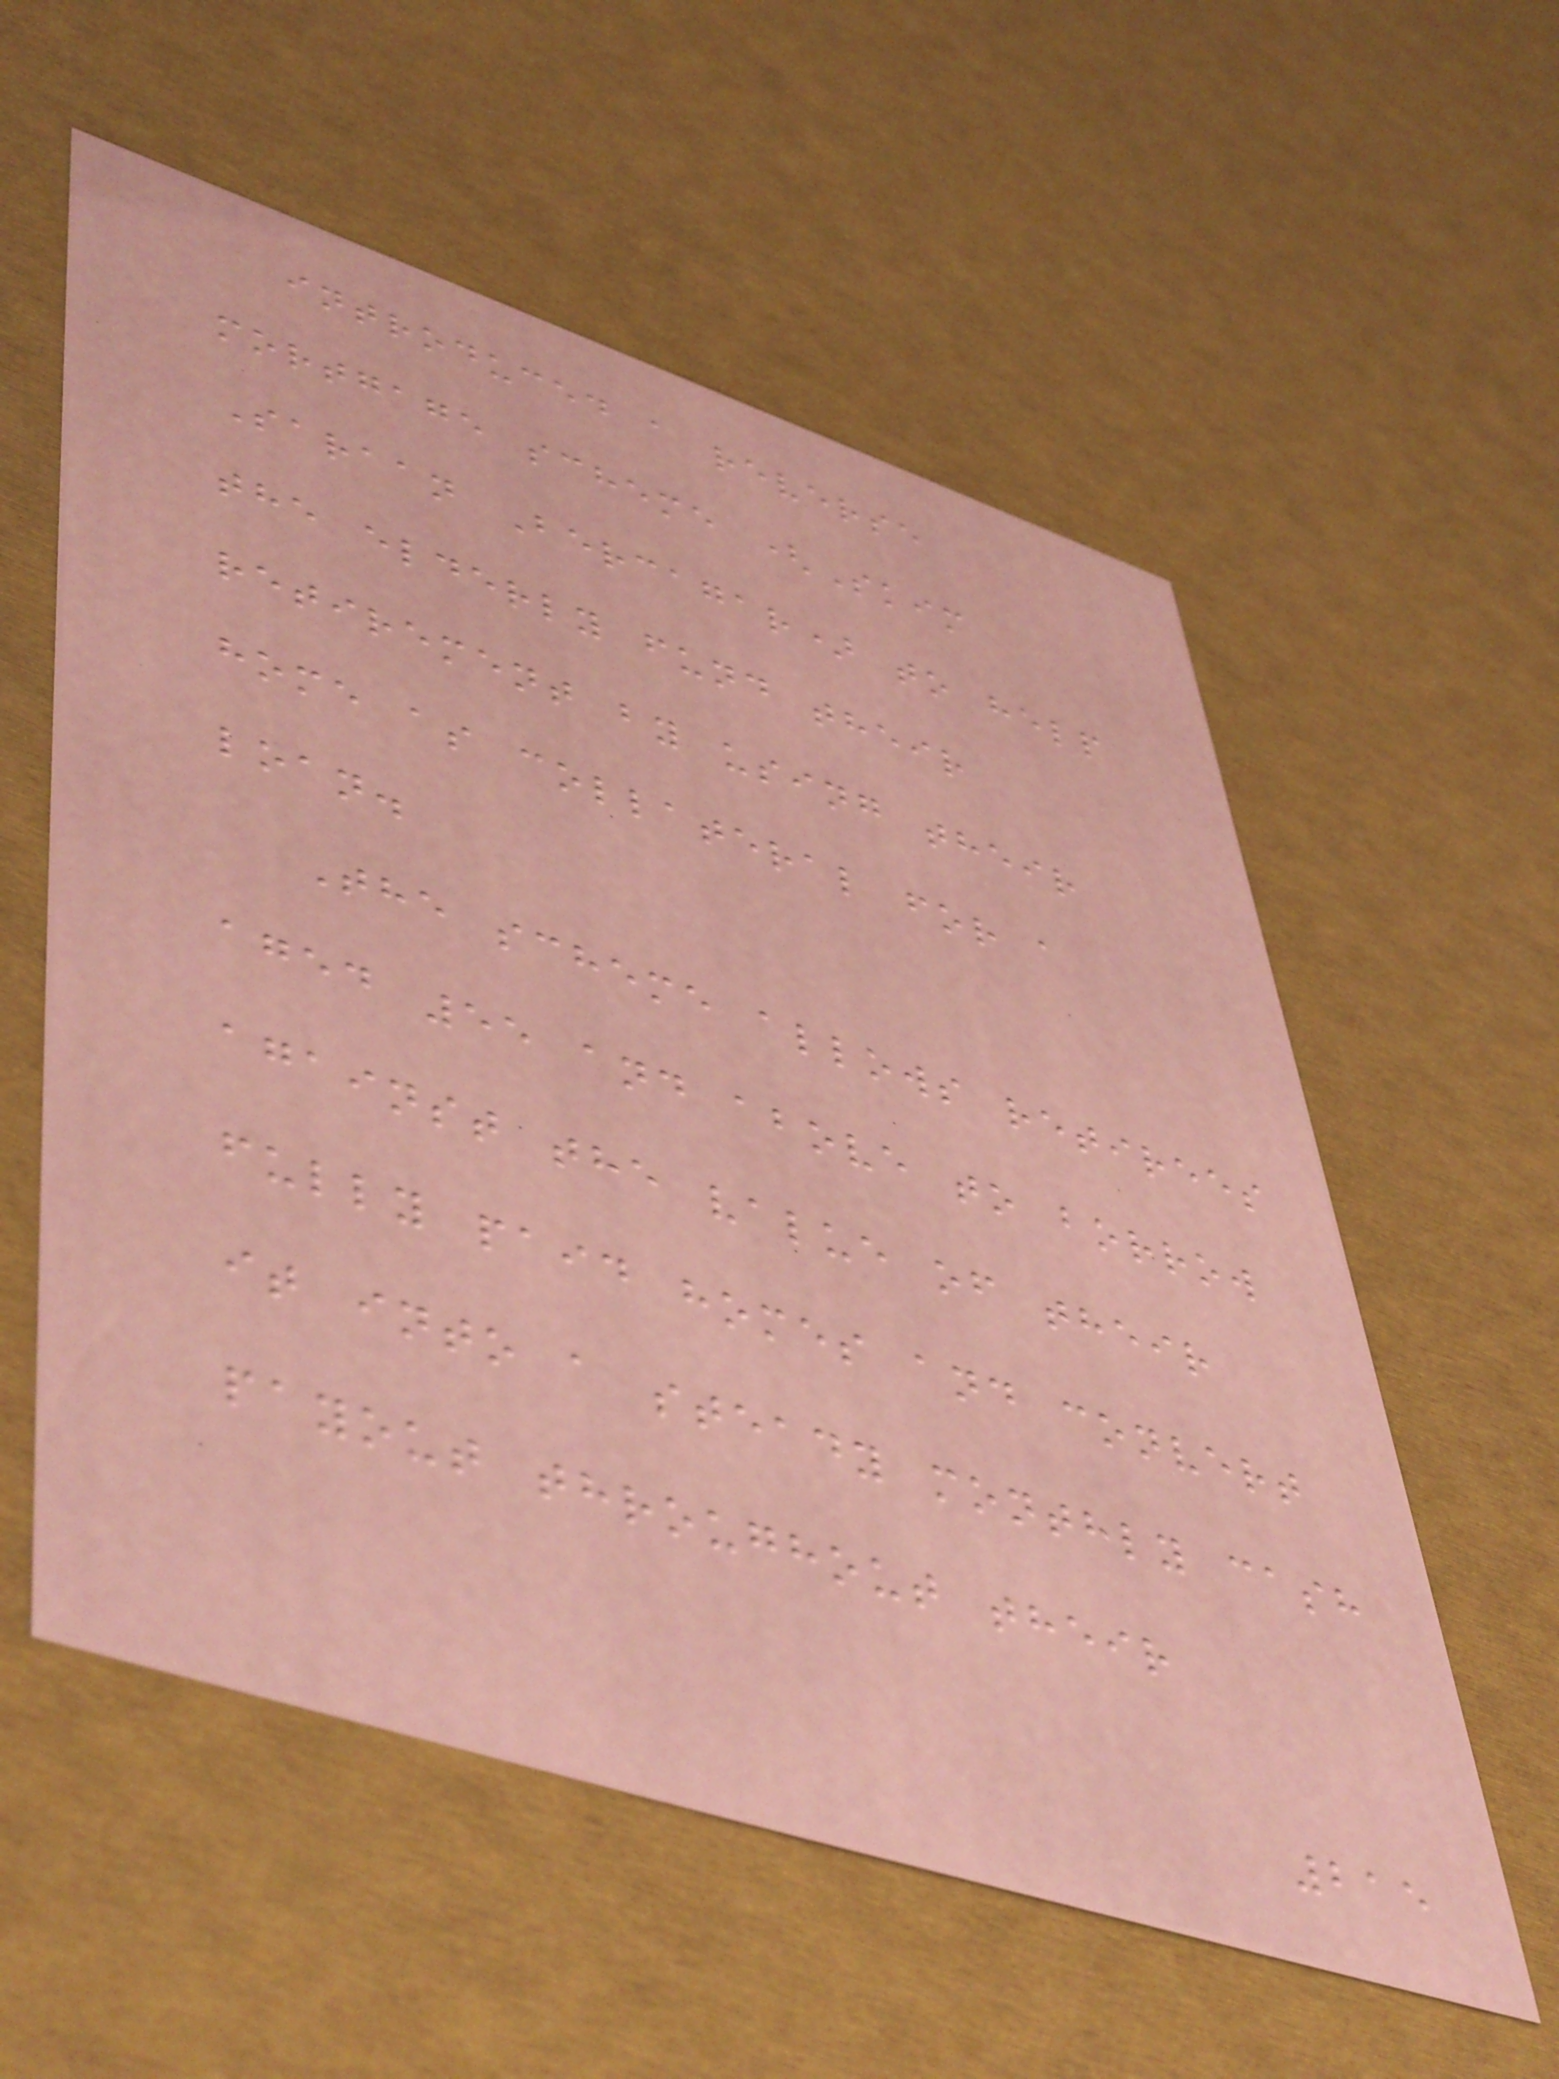introduced a reverse
mortgage scheme (Skim
Saraan Bercagar) to help
the elderly fund their
retirement by using their
home as collateral for a
loan.
The scheme allows retirees
aged 55 and above to borrow
against the value of their
fully paid homes and convert
it into a steady monthly cash
payout throughout their
215
